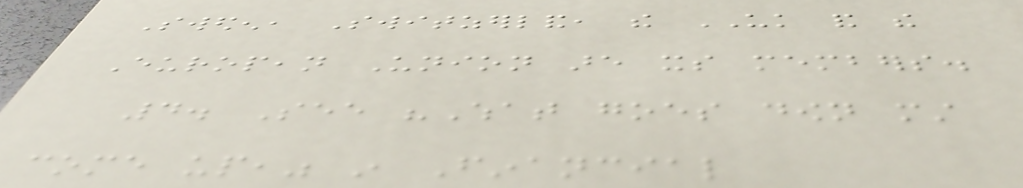Sweden, Switzerland, the UK and the
European Union are its members.
4. See "What goes down must
come up," in Financial
